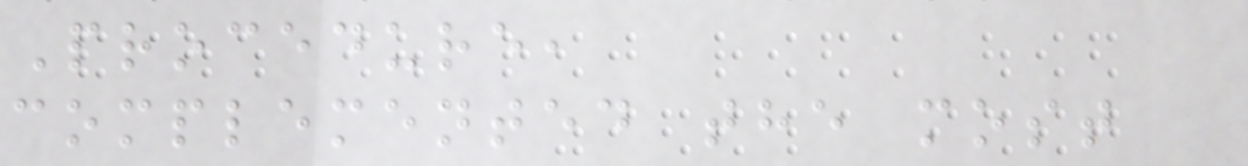Procedure,
complemented the most
